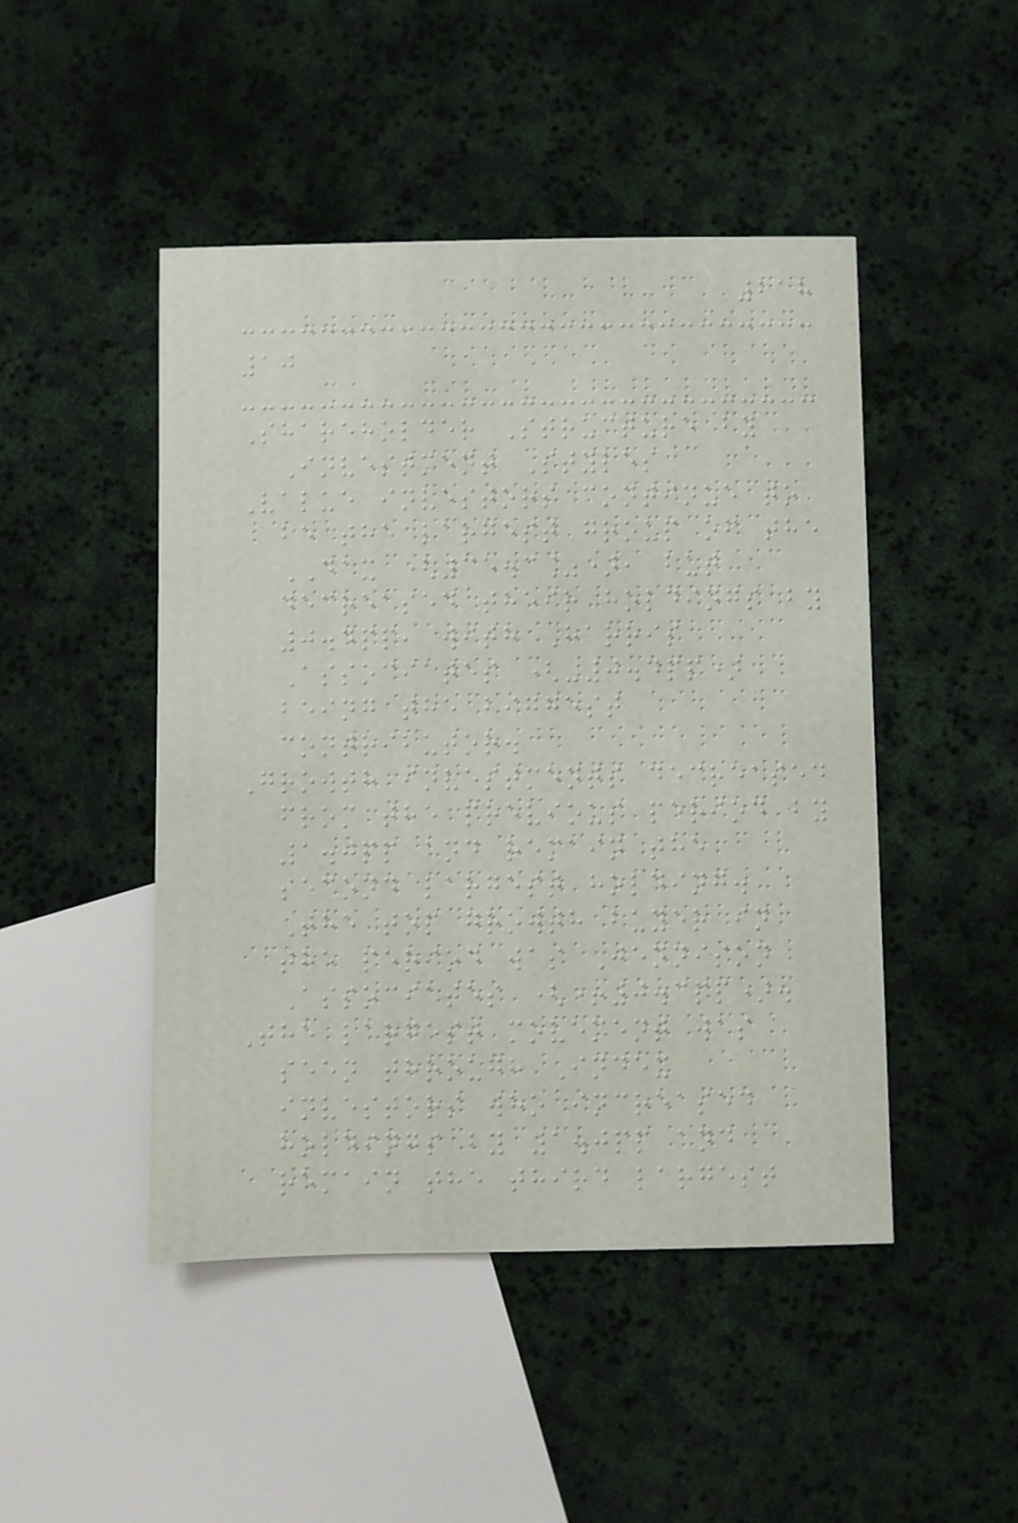218
10
Shareholder Structure by
Investment Styles
Value investors continue to
be the largest group of the
DAX (35.3%), but
decreased their holdings by
0.4pp, with Harris
Associates (-0.4pp)
being the biggest
contributor.
Growth investments decreased
from the previous period by
1.0pp and remain the
second largest holding.
The top growth buyer in
the period was Jennison
Associates (+0.3pp).
The largest movement was
seen through Index
investors who increased
holdings by 1.0pp and
remain the third largest
